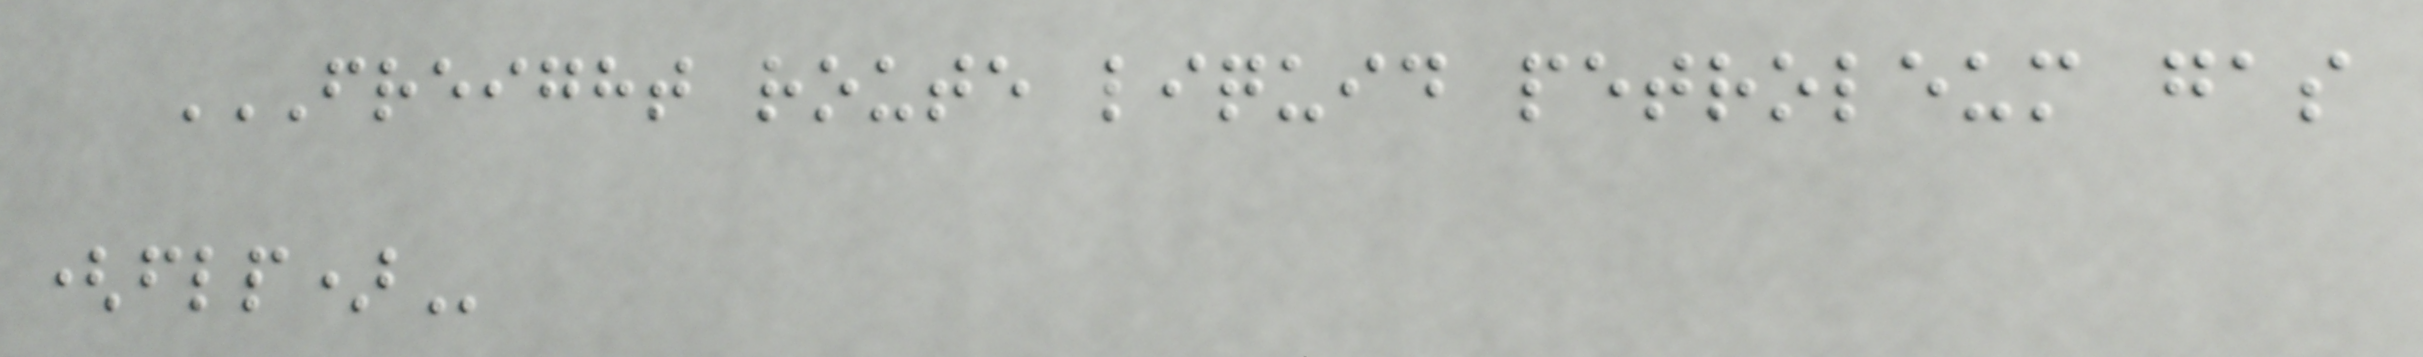FREIGHT ROUTE LIQUID PETROLEUM GAS
(FLP)
